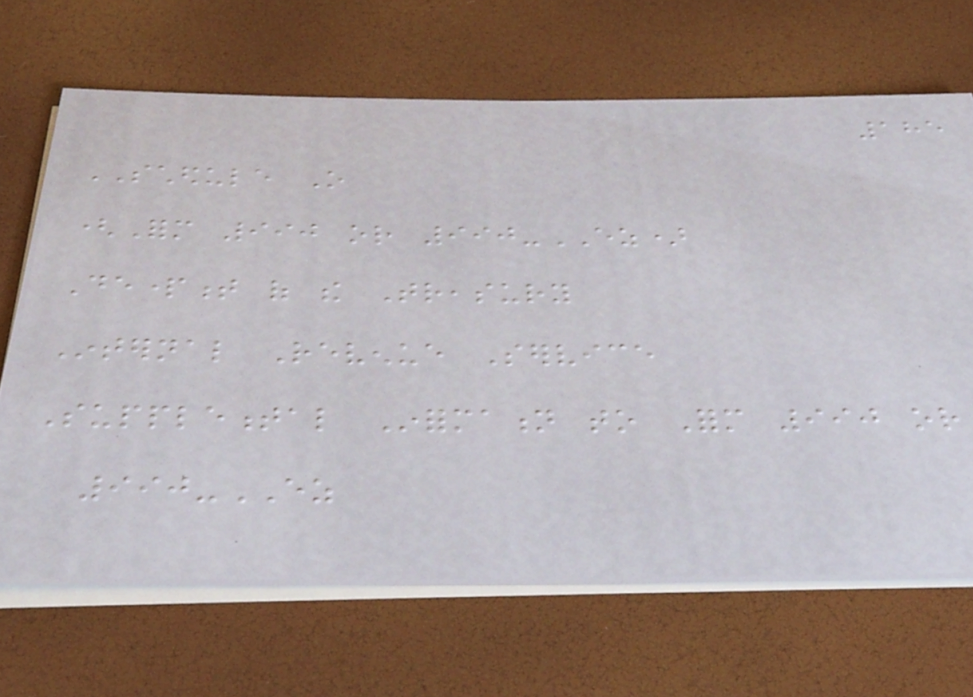185
SCHEDULE O
(Form 990 or 990-EZ)
Department of the Treasury
Internal Revenue Service
Supplemental Information to Form 990 or
990-EZ
